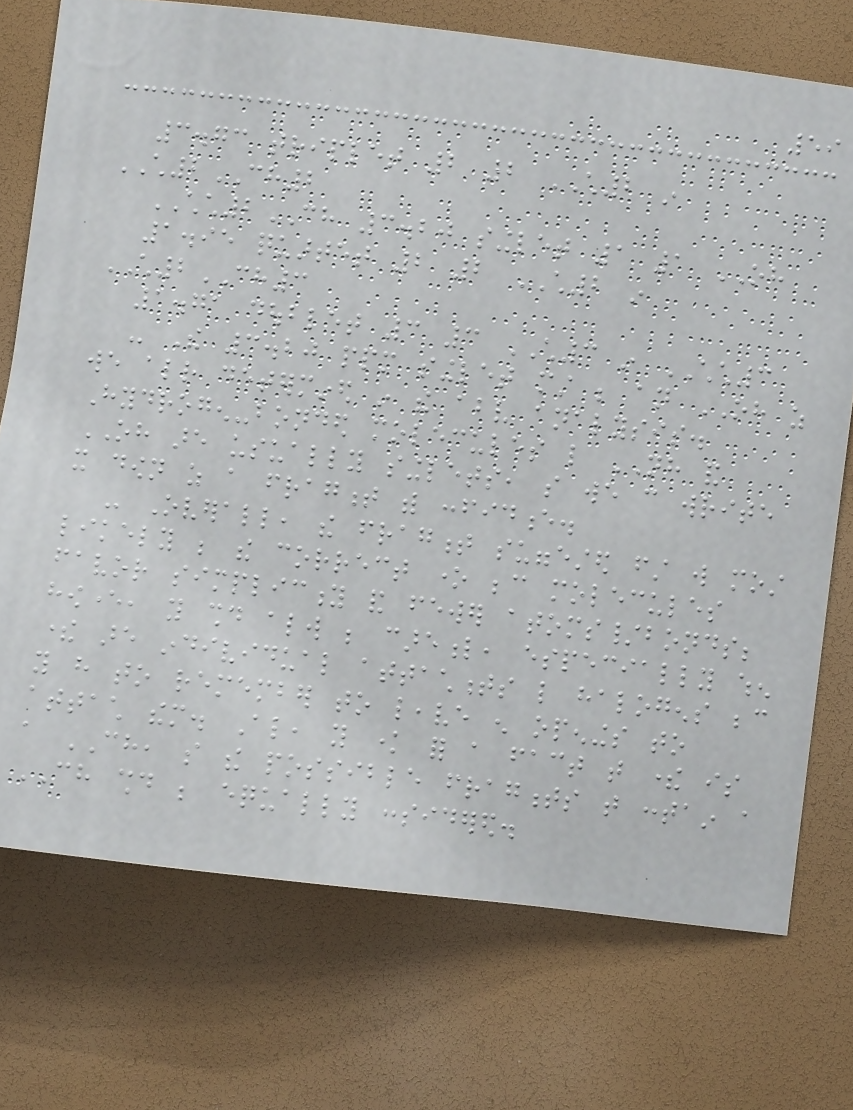59
3.73 triplet 2 2 CH2 in
CH2CH2
CHCH2CH 3.20 singlet 1 1 OH
1.95 quartet 2 2 CH2 in
CH2CH3
1.71 doublet 3 3 CH3 in CHCH3
- The 3.20 ppm singlet must be an OH as
we already determined in the above analysis.
Hydrogen-bonded molecules like NH and
OH are usually singlets, so we can write
it down as a fragment with confidence.
- Overall, the fragment suggested first will most
likely be the correct one because molecules
favor simplicity and fewer atoms/bonds;
however, you should always be careful, especially when
there are individual attachments like halogens because
you have to remember to leave enough openings to
attach them. Also, you know for a fact that there is
a CH, so the possible fragments that contain a
CH should be equally considered.
